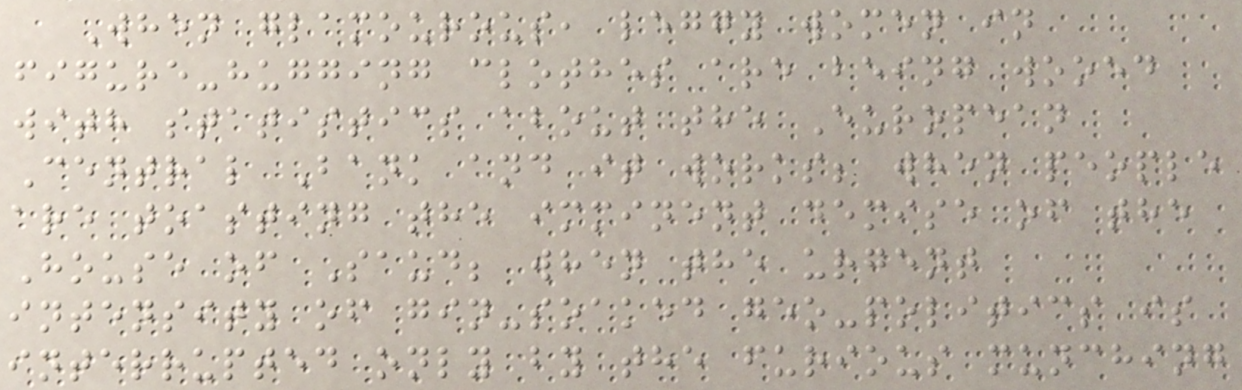When glamourous, leggy women in
figure-hugging clothes are being wooed
with statistics about the European
Central Bank and it works; when people
are toasting the imminent demise of the
House of Saud; when the urgent
intensity of gin-soaked geo-politics is
interrupted only by the furious munching
